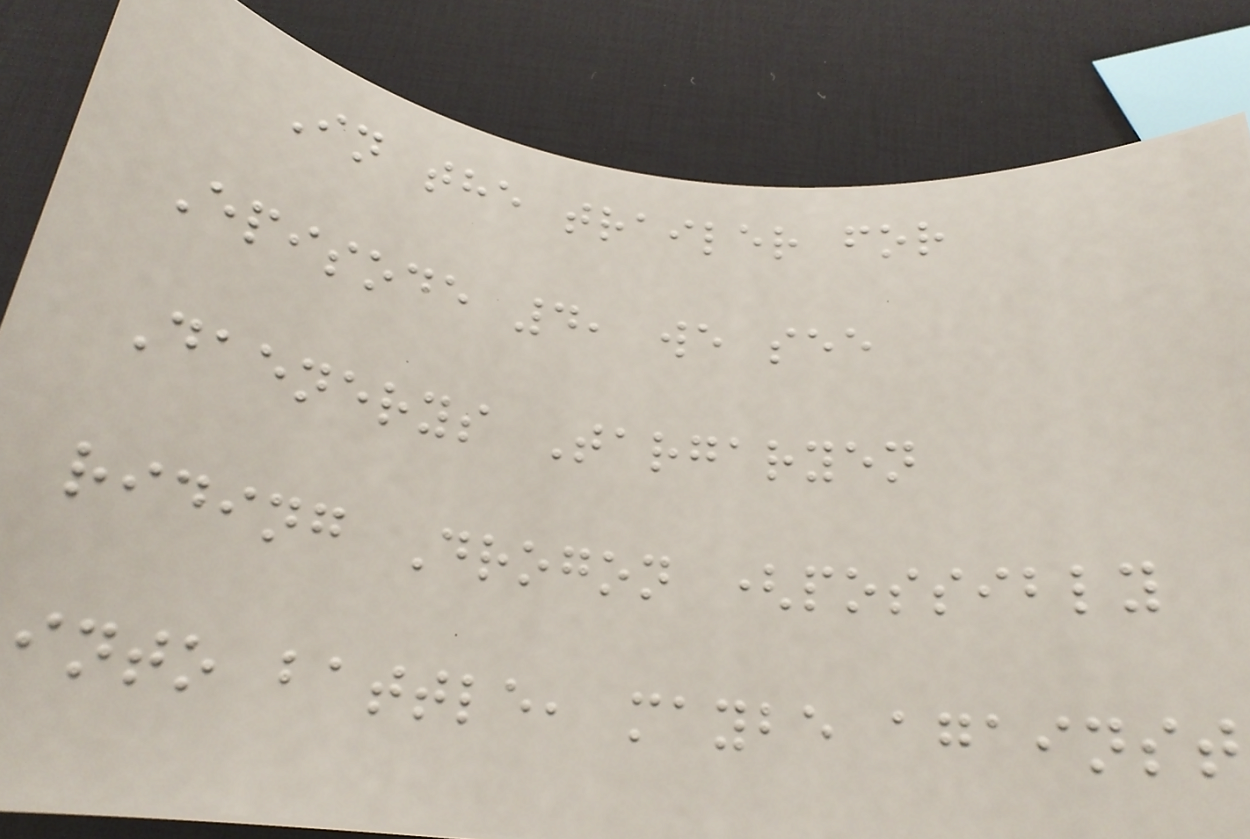In the trailer for
Episode 4, we see
Daenerys Targaryen
riding Drogon (possibly
into battle, maybe against
